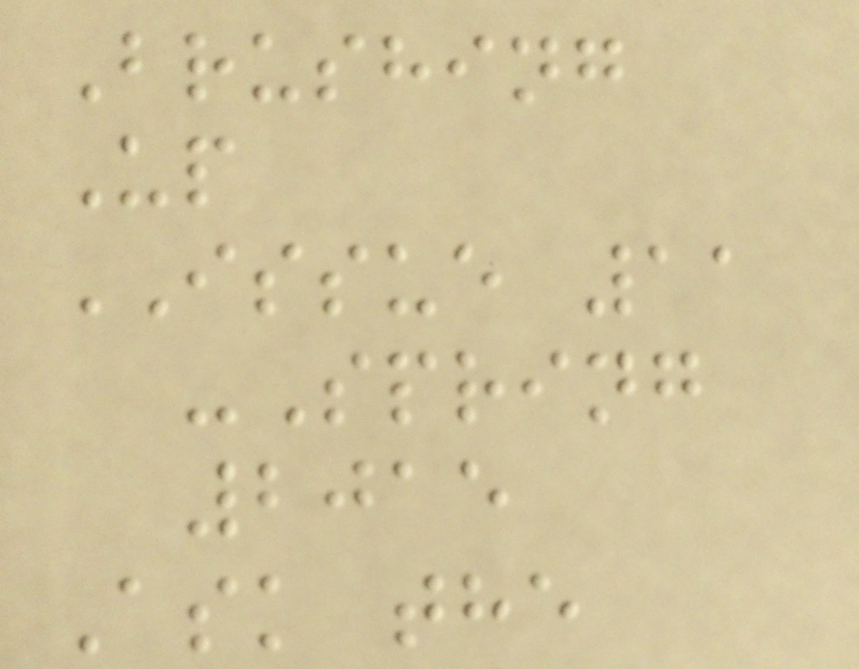Brushing
Up
ISSUE 11
-Spring
2015
Ask the
